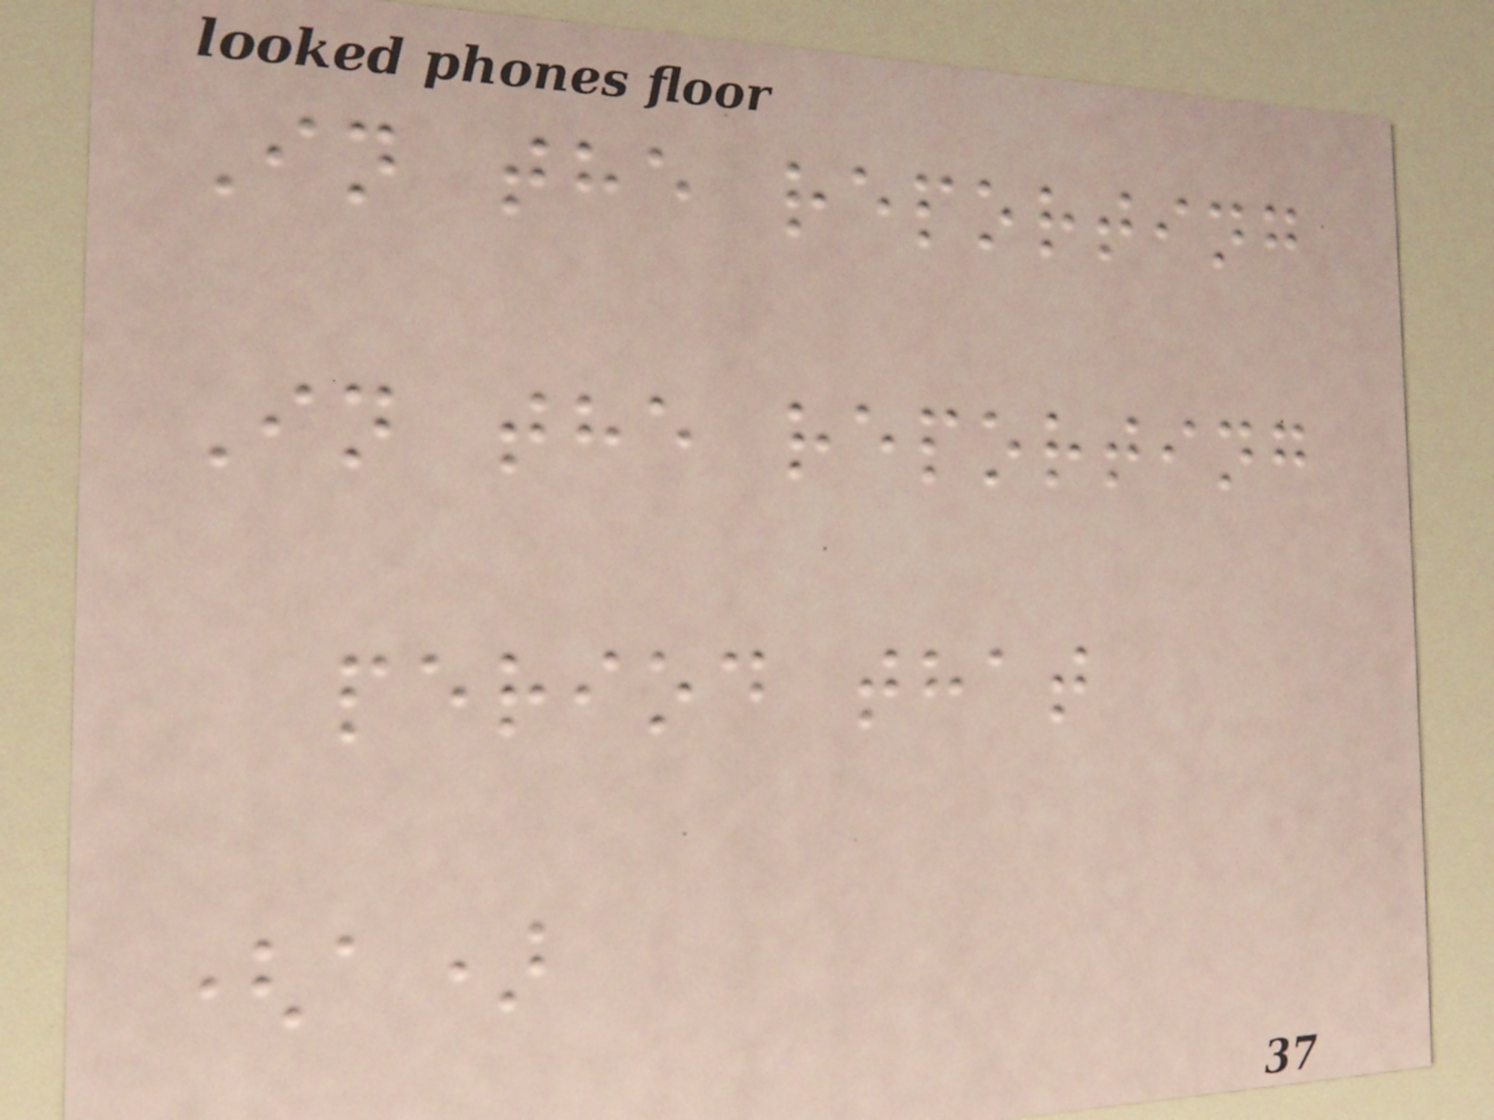In the reporting
In the reporting
period that
(a)
